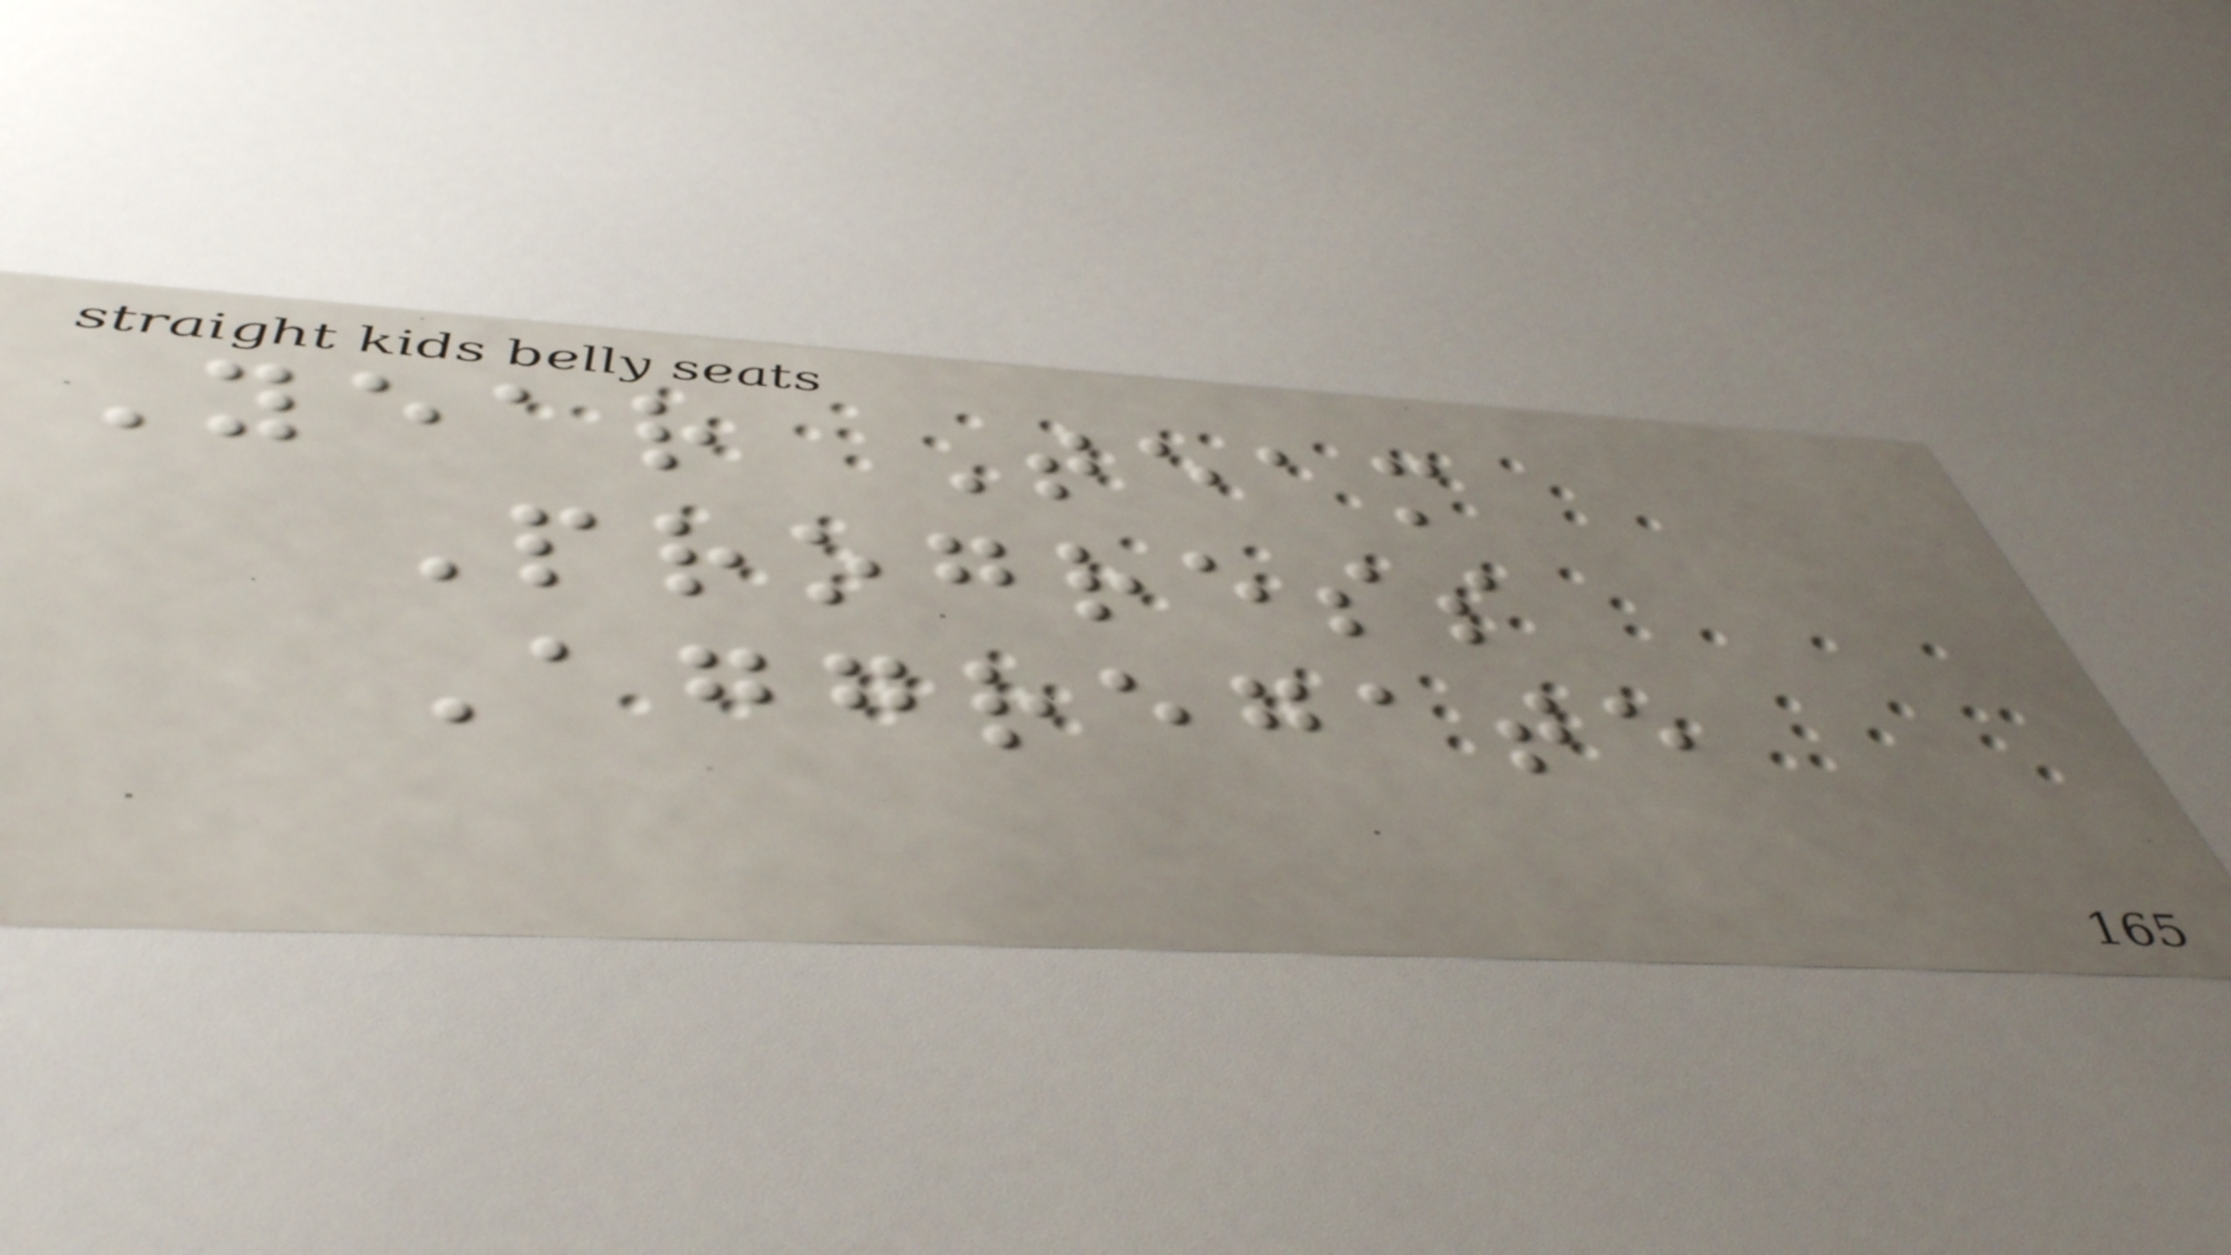Year Team
Progress
Aggregate
